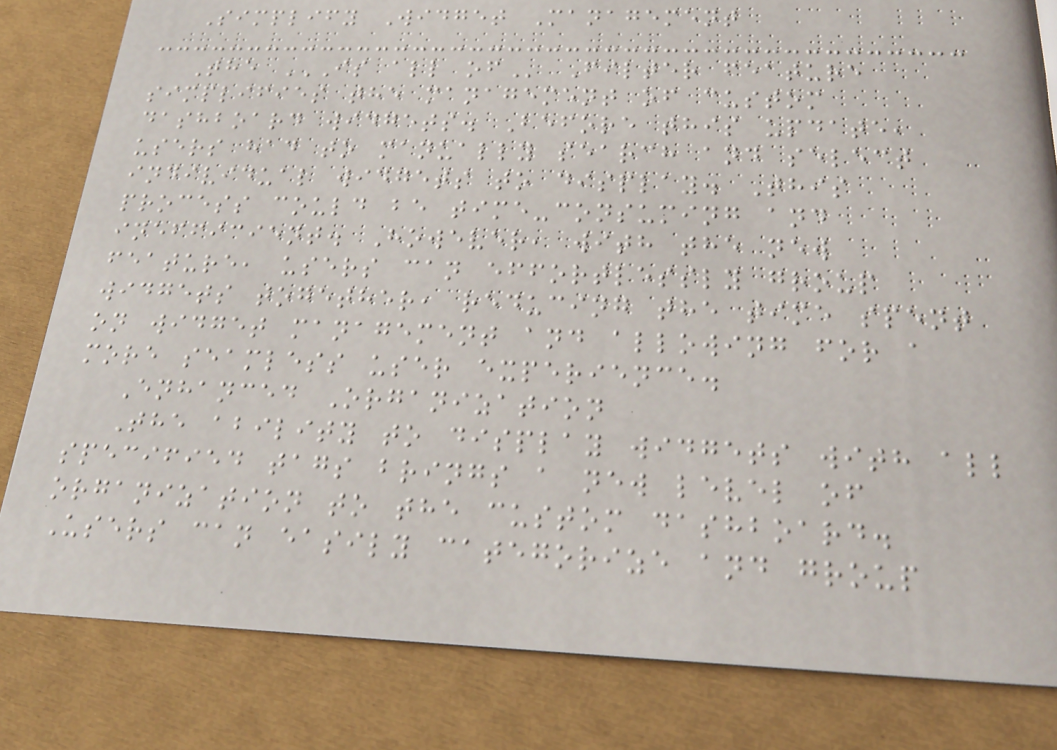Simplify Widget Management
The IS ALL OF Filter feature
simplifies the management of custom
dashboard widgets. Before this update,
users had to manually search and select
individual widgets to display. This
process could be time-consuming and
inefficient. However, with the new
feature, users can effortlessly group
widgets together, reducing the time spent
on widget management and allowing for a
more seamless user experience.
Enhanced Organization
The ability to display widgets with all
specified tags brings a new level of
organization to the custom dashboard.
Users can easily categorize and group
